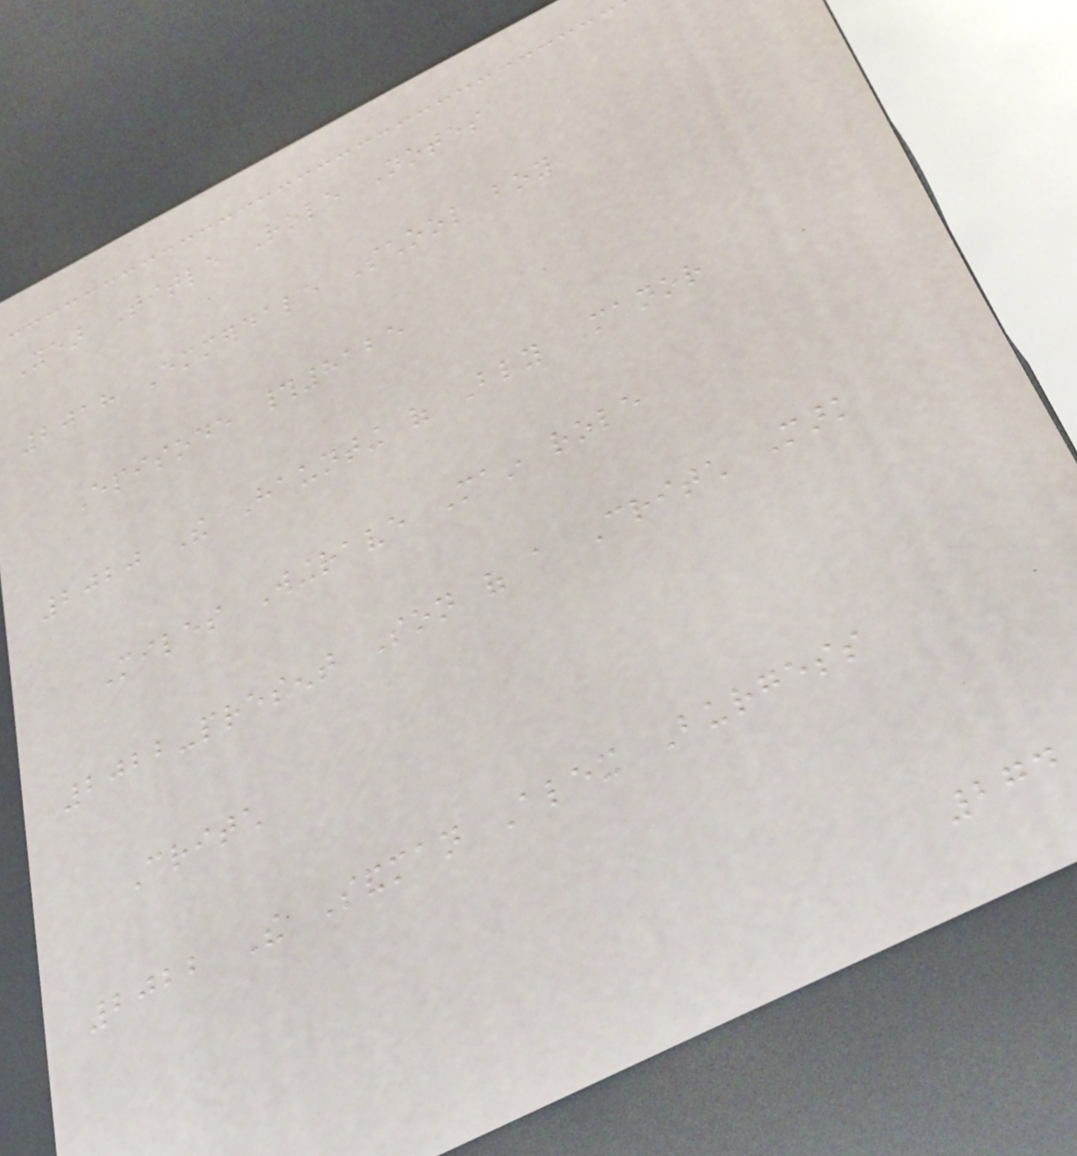Year Title Role Notes
2018 Emmerdale School boy
Episode #8125
2020 The Haunting of Bly Manor
Miles Wingrave Main role
2022-present Son of a Critch Mark
Critch
2022 The Sandman Alex Burgess
274
